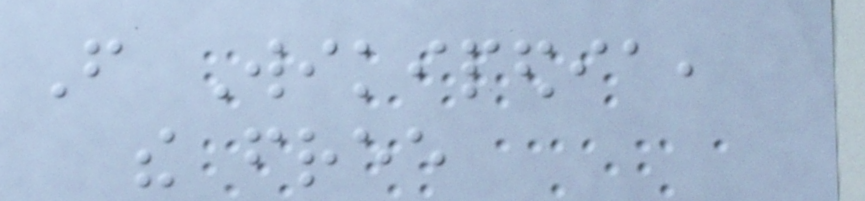From Wikipedia,
the free
